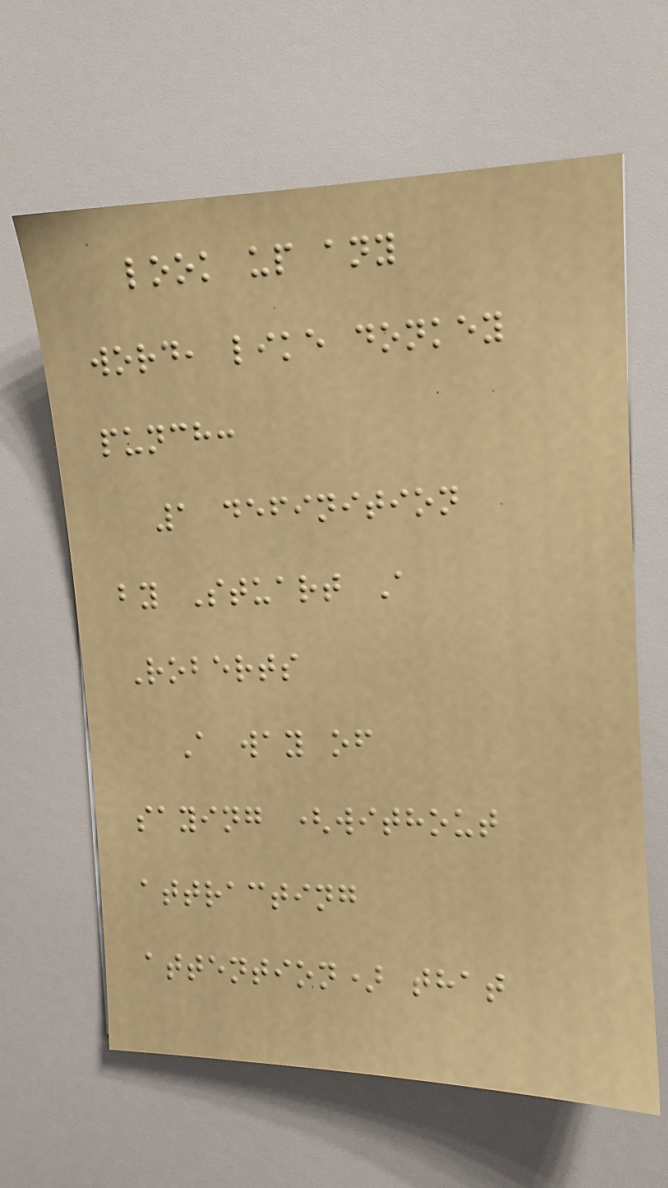look up any
word, like donkey
punch:
1 definition
by Stuart A
Roberts
A way of
saying (without
attracting
attention) that
